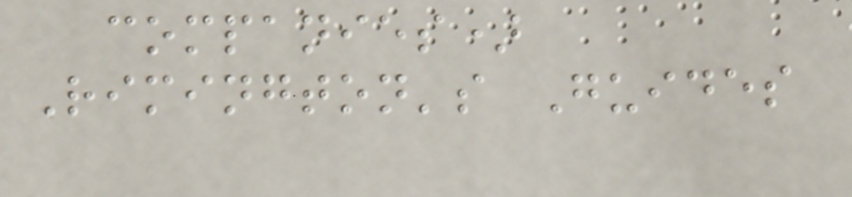companies)
Rimington's Guides
